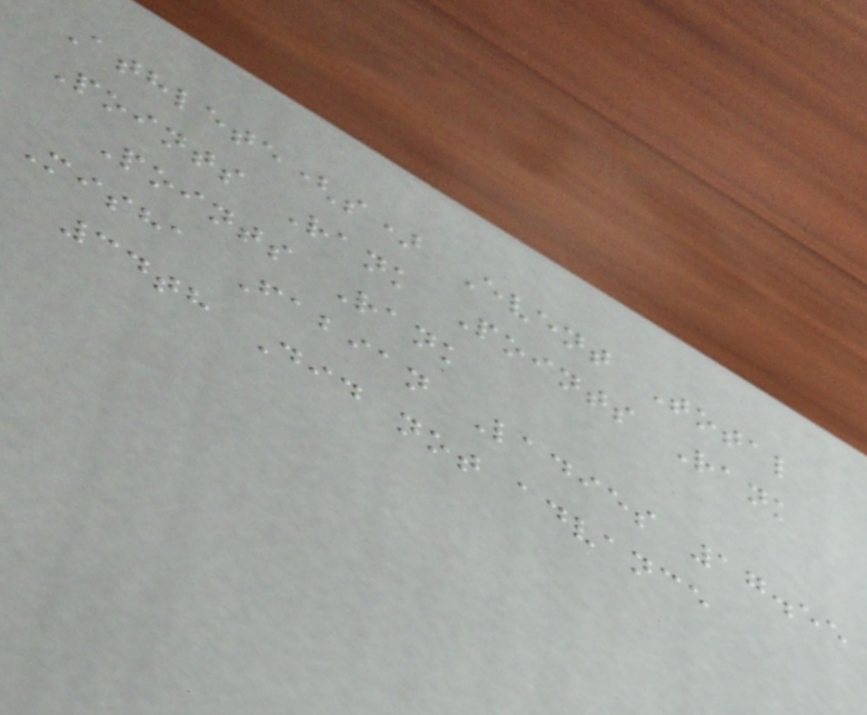Athlete(s) Event Total
Points Rank Points Rank
Points Rank
Misha Fabian Ladies 17.55
34th Did not advance
